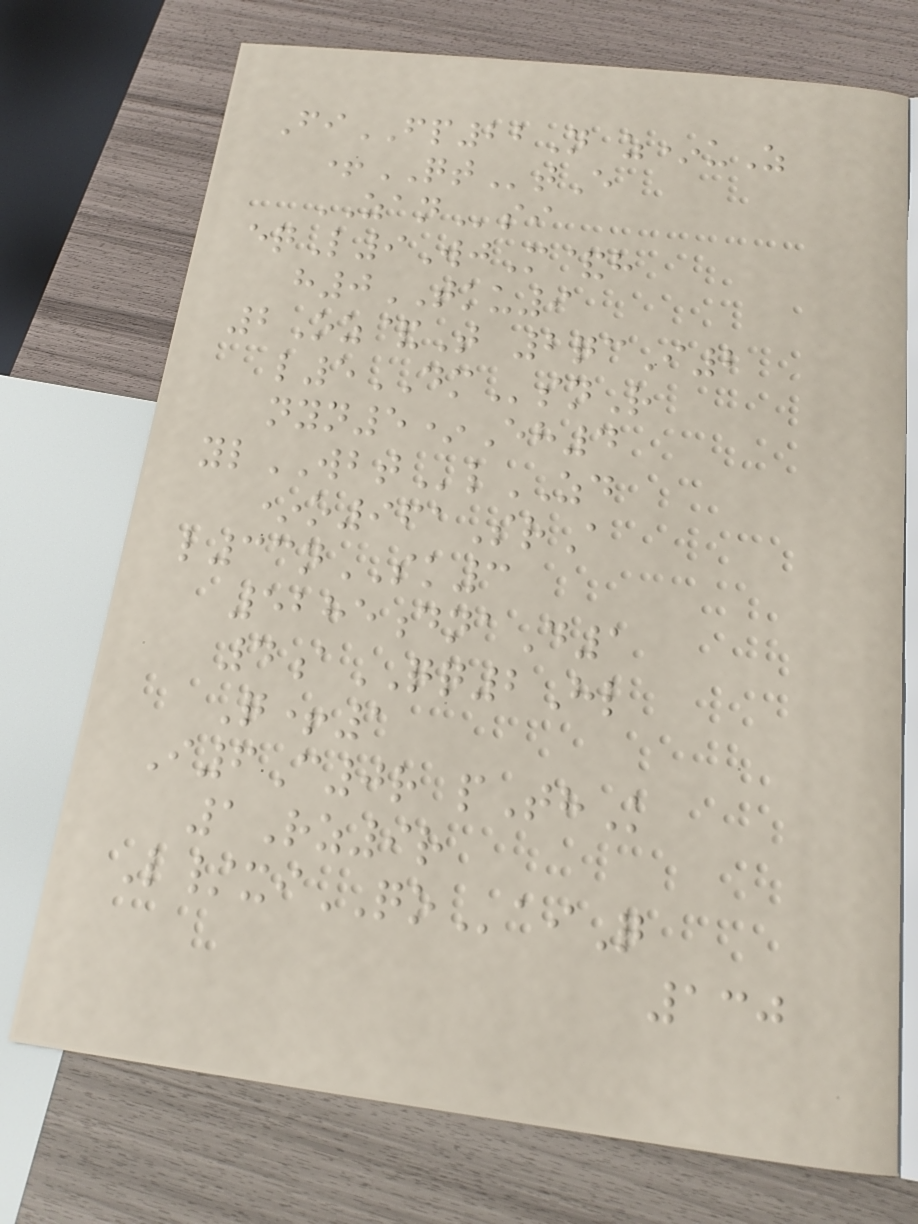FiFP22N z*uZ
+QTtE
ZANsi
eqL9WjM&h
h0TKU9
2Oz&T 2qcI2
l5DMsnR
nyn5*Eh4
ylWBTlZD
*o961SrA
l33nSK3
5285dnaD1
4aQQ2Hl
Q+1
I6C0r pThK
1Rz9r
L/xiQOaiQ
130
